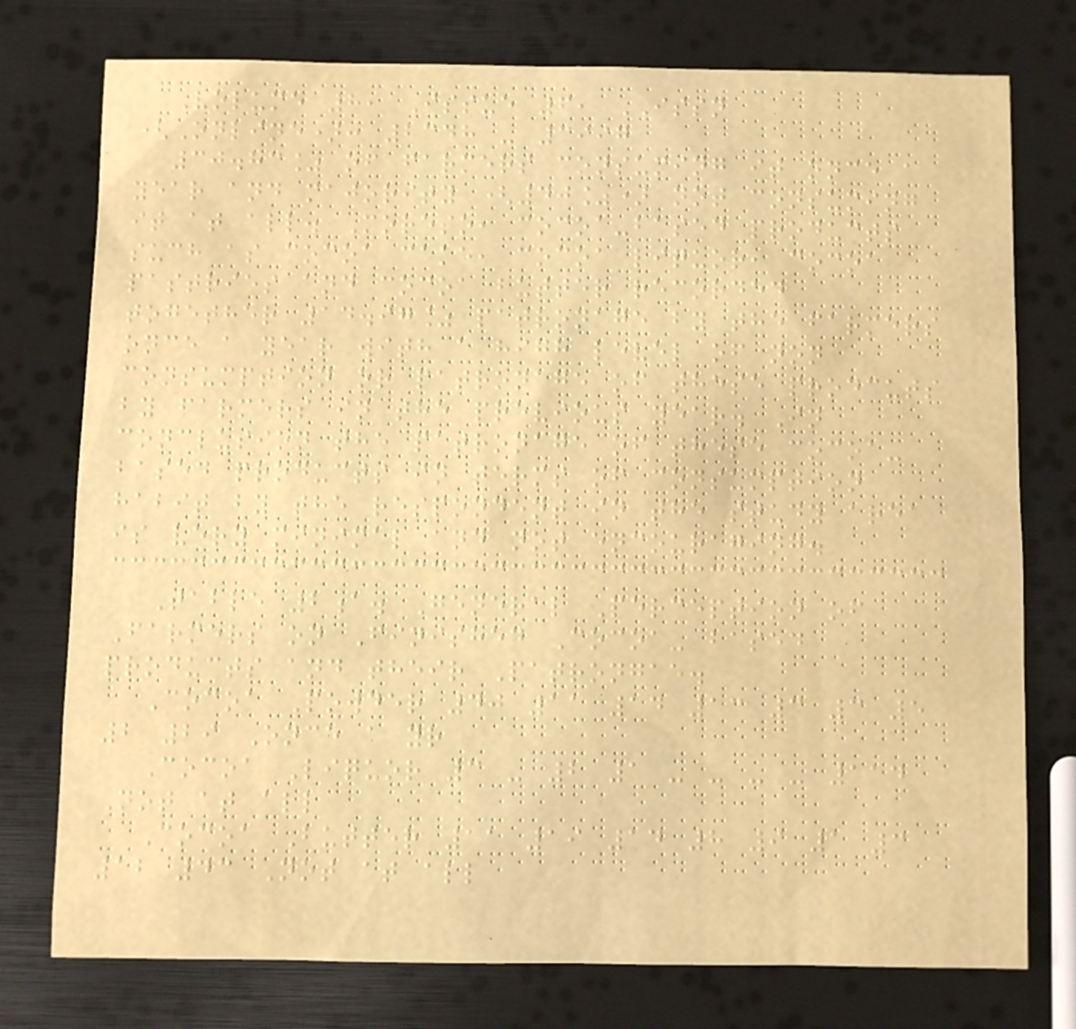Volume 8, Issue 6, ISSN
(Online): 2348 - 3997
30.83% of farmers consuming it once a
year and majority (40%) not consuming
it at all. Moreso, cocoa-based products
such as cocoa cake, cocoa liquor, cocoa
pastries and cocoa butter recorded
together 14.97% patronage by the farmers
once a year with a high level of non
consumption or patronage of these prodcuts
by farmers in the previous year. In
conclusion the patronage of these cocoa-
based products in terms of consumption
habit by the respondent in the study area
is very minimal and not encouraging.
Table 2a. General Perception of
Farmers on Finished Cocoa- based
products and their Patrongae.
Cocoa Powder 40 11 14 13 3 3 5
2 29 Once a yr
Cocoa Liquor 3 - 2 1 - - - - 114
Not at all
Cocoa Butter 11 19 14 8 9 1 3
12 43 Not at all
